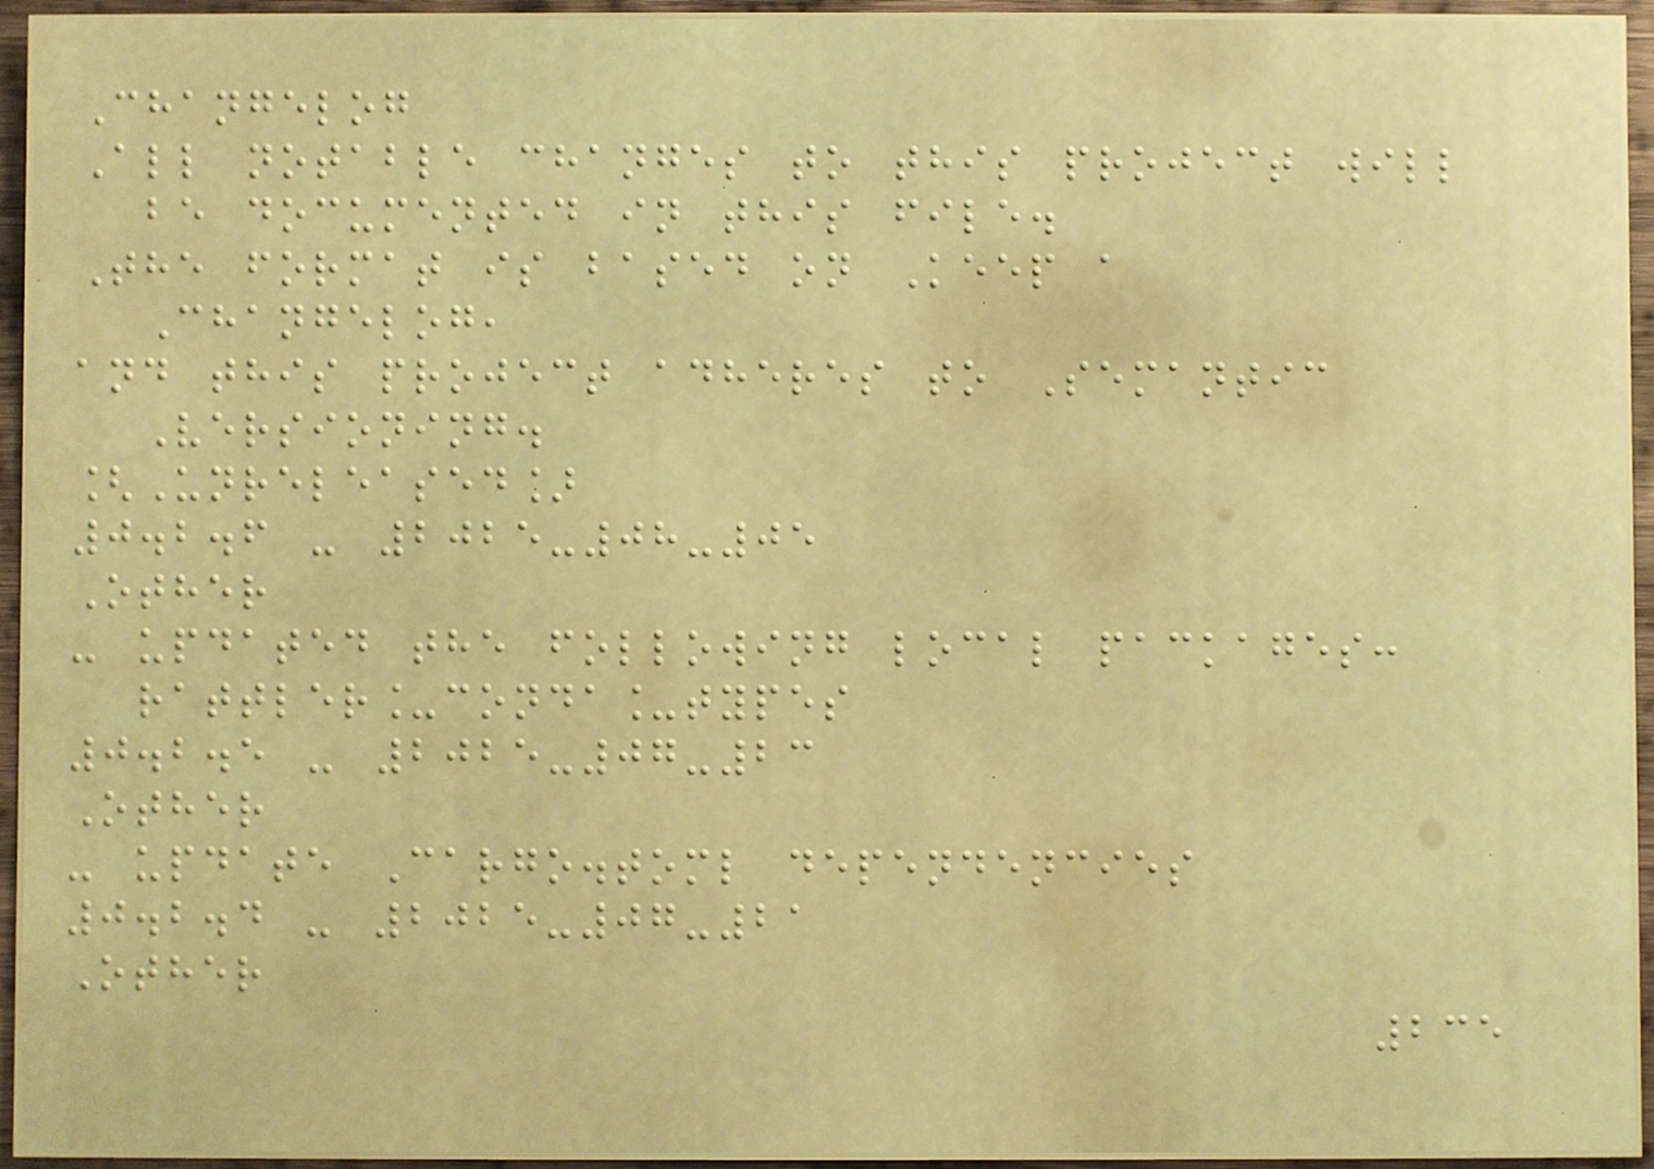Changelog
All notable changes to this project will
be documented in this file.
The format is based on Keep a
Changelog,
and this project adheres to Semantic
Versioning.
[Unreleased]
0.2.6 - 2025-08-05
Other
- updated the following local packages:
rattler_conda_types
0.2.5 - 2025-07-23
Other
- update Cargo.toml dependencies
0.2.4 - 2025-07-21
Other
235
